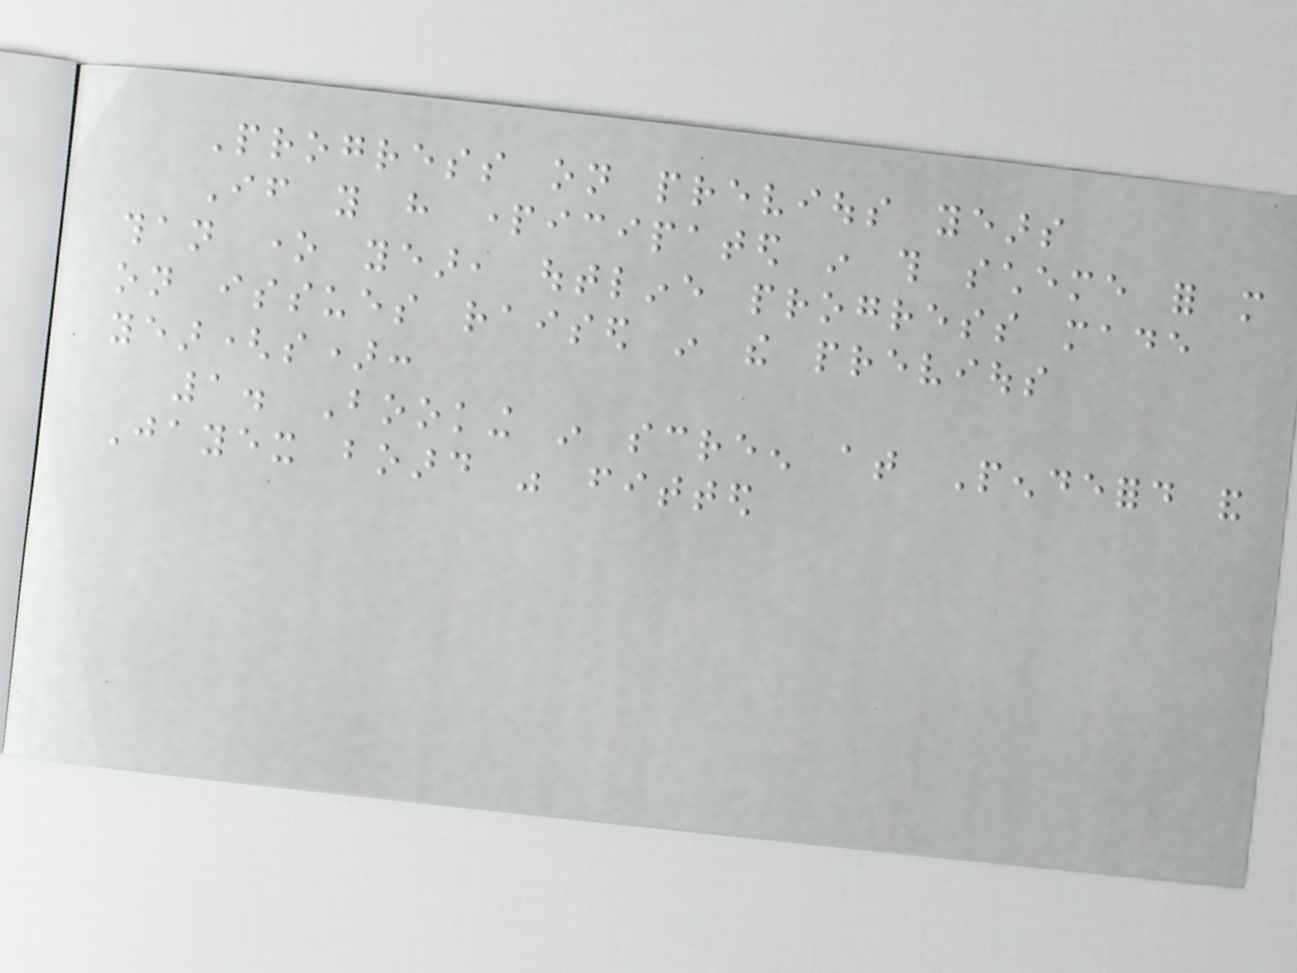Progress on previous years
If you have participated in this scheme for more
than one year, outline progress made
on issues raised in the previous
year(s):
1. Booking in screen at Pendeford and
Jayex board was fitted
